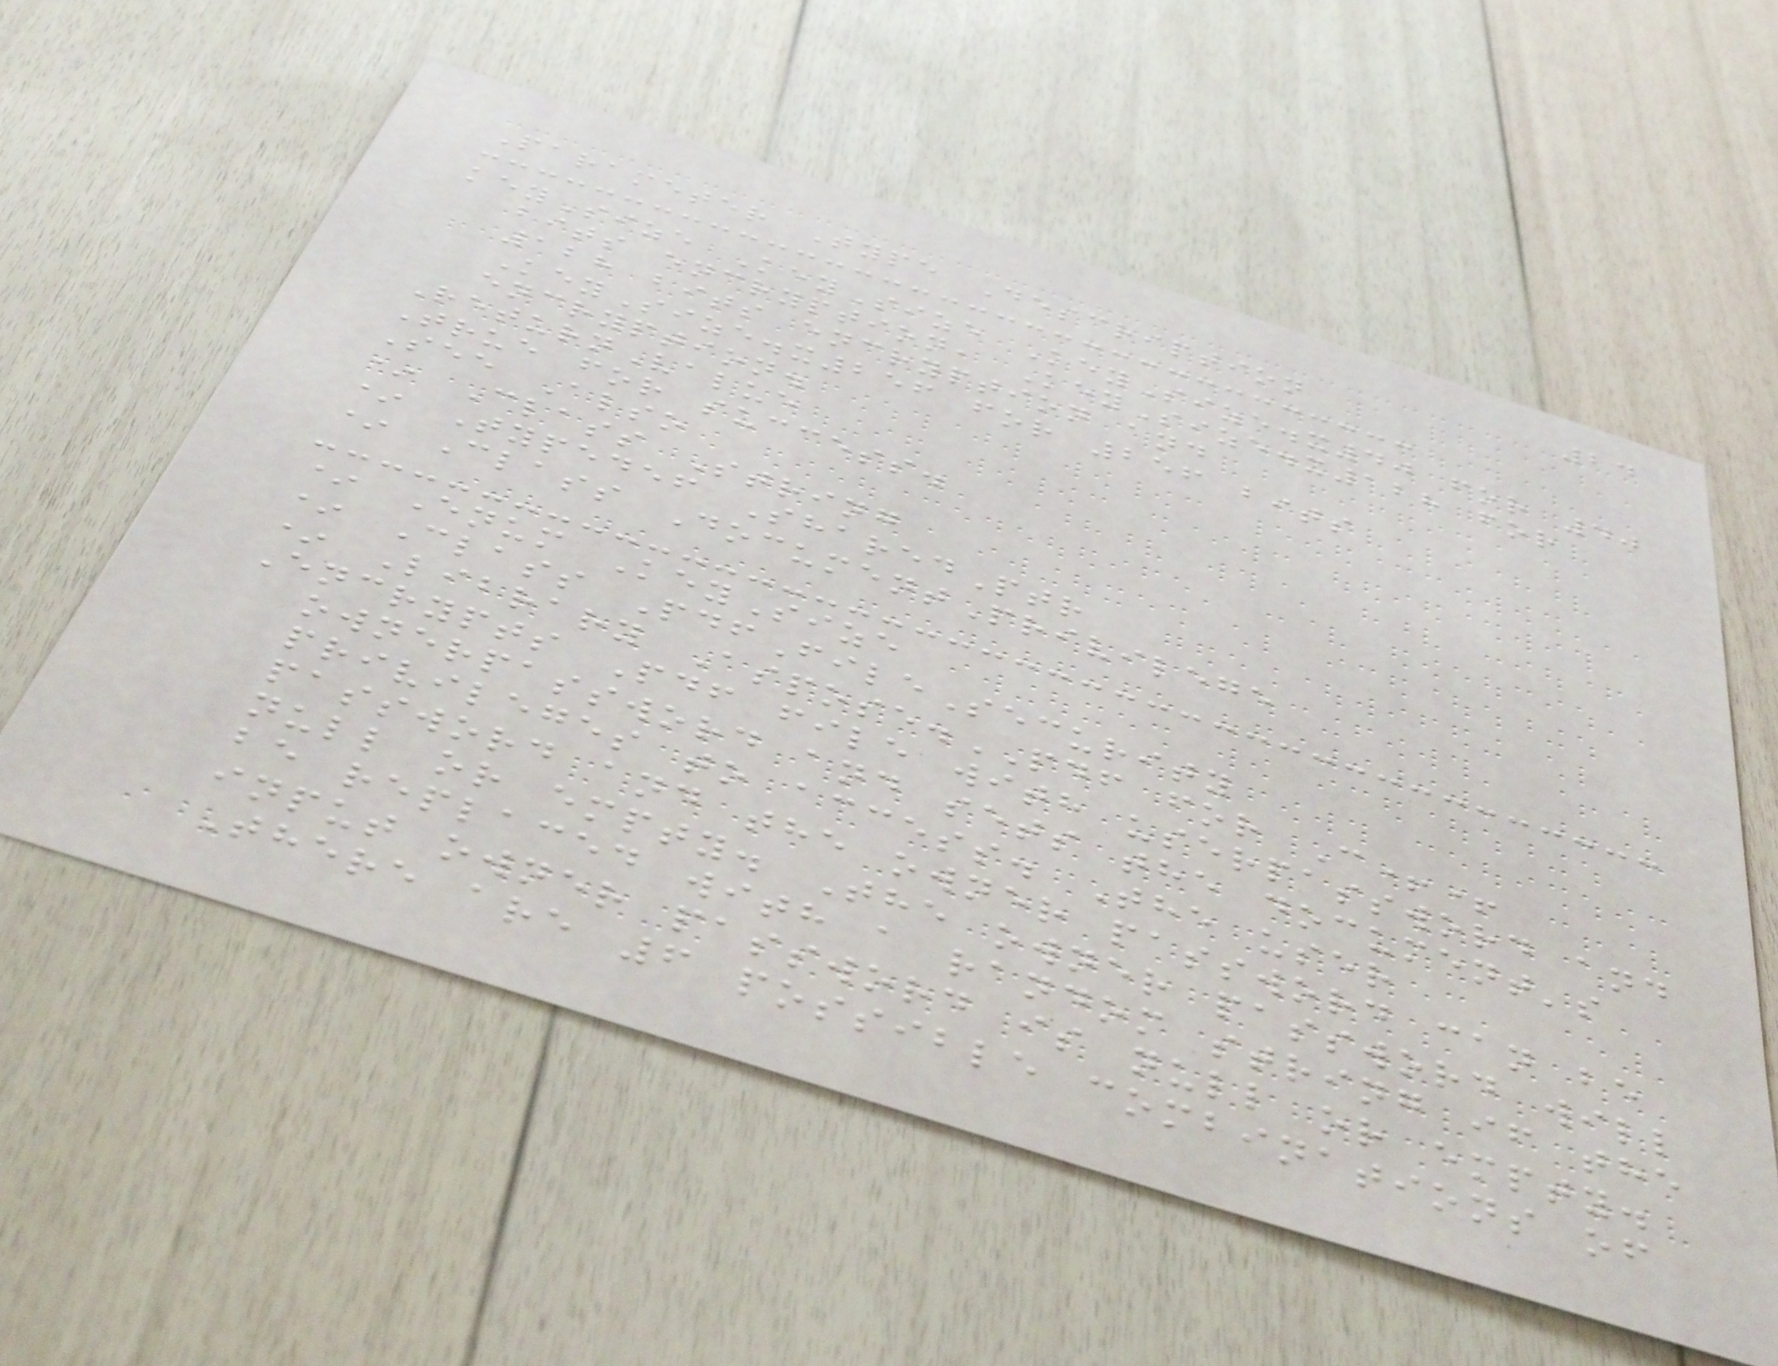24
Parameter Type Description
keySize KeySize KeySize.x40 for 40
bits encryption, KeySize.x128 for
128 bits encryption and
KeySize.x256 for 256 bits
encryption.
ReturnValue
True for success.
See Also
* Class String
* Typedef SharedPtr
* Class DocumentPrivilege
* Enum KeySize
* Class PdfFileSecurity
* Library Aspose.PDF for C++
Encrypts Pdf file with userpassword and
ownerpassword and sets the document's
privileges to access. The user
password and the owner password can be
null or empty. The owner password will
be replaced with a random string if the
input owner password is null or empty.
There are 6 possible combinations of
